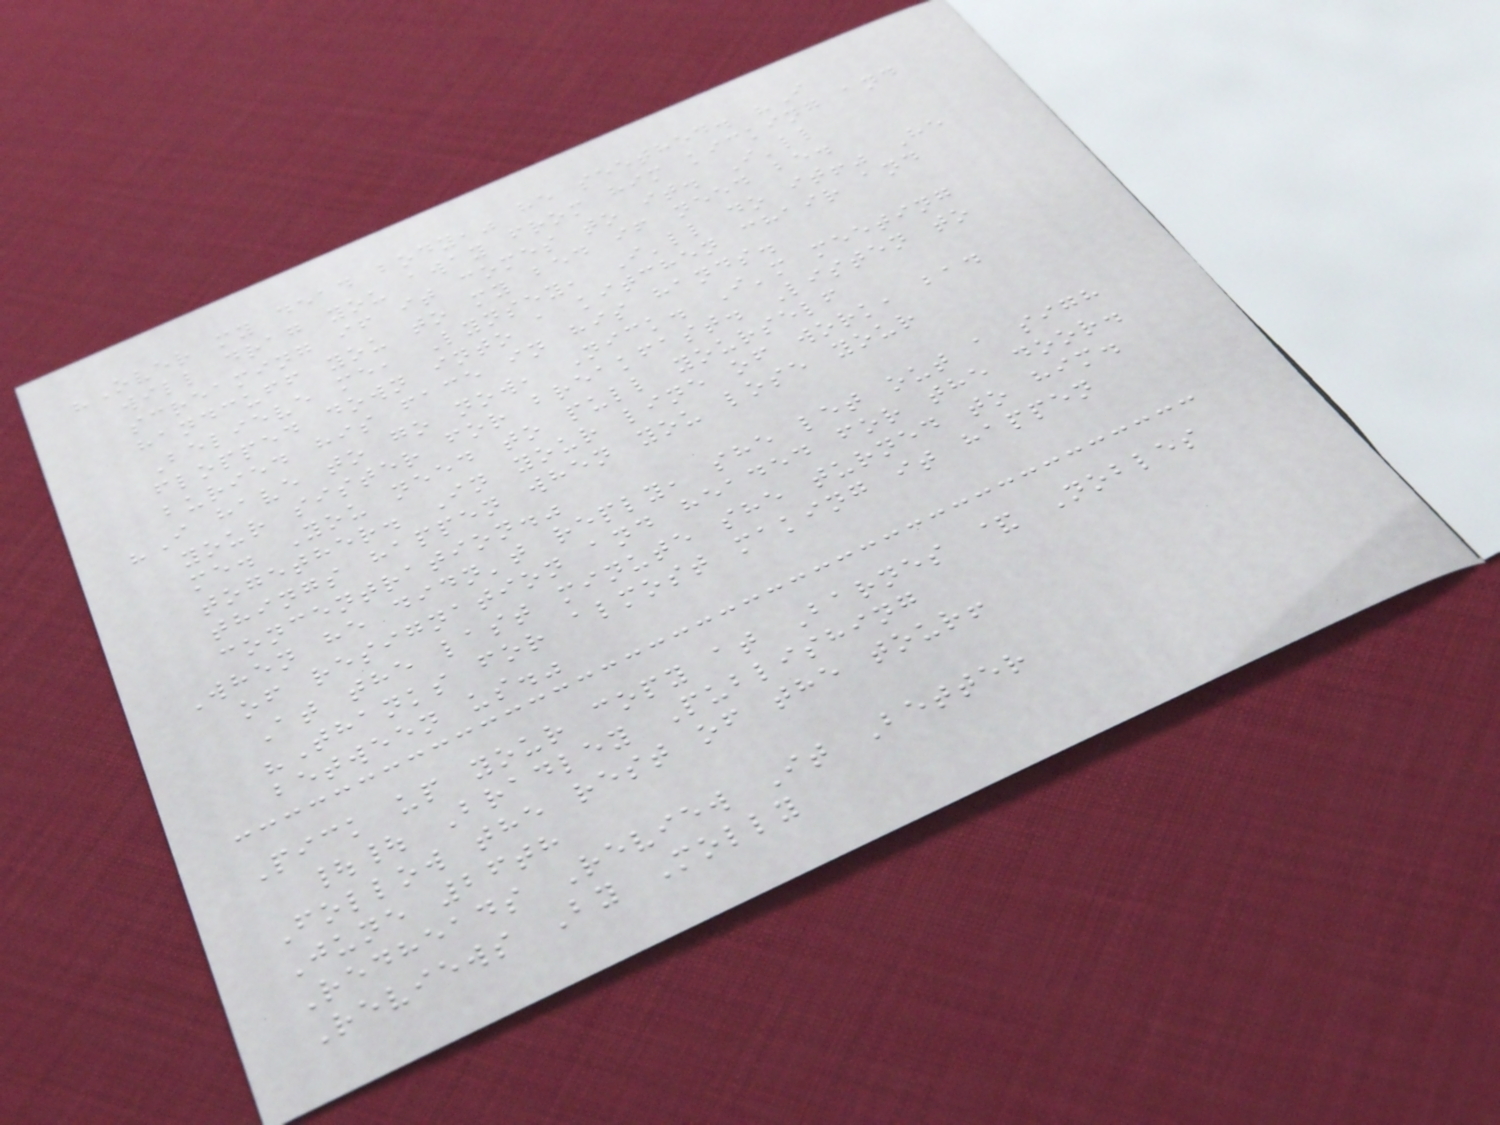"Over my dead body," he seethed. "I
will drag you away from him kicking and
screaming if it comes to it. I'll
handcuff you to my bed if need be.
Believe me, Lynsey, I'll do it!" He
flopped down into a kitchen chair and
buried his face in his hands.
"I have to go now, Nick. I'm meeting
your sister for breakfast. Listen to
me. You need to pull yourself
together. In your line of work, bad
things happen when you lose your
concentration."
When he didn't reply, she let out a sigh
of resignation and headed for the door.
At the last minute she turned to him.
"Thanks for almost making it happen
between us."
Pick up your copy at Barnes & Nobles
|| Bradley Publishing
Follow the rest of the tour!
June 26th
Redheads Review It Better
Reviews By Molly
